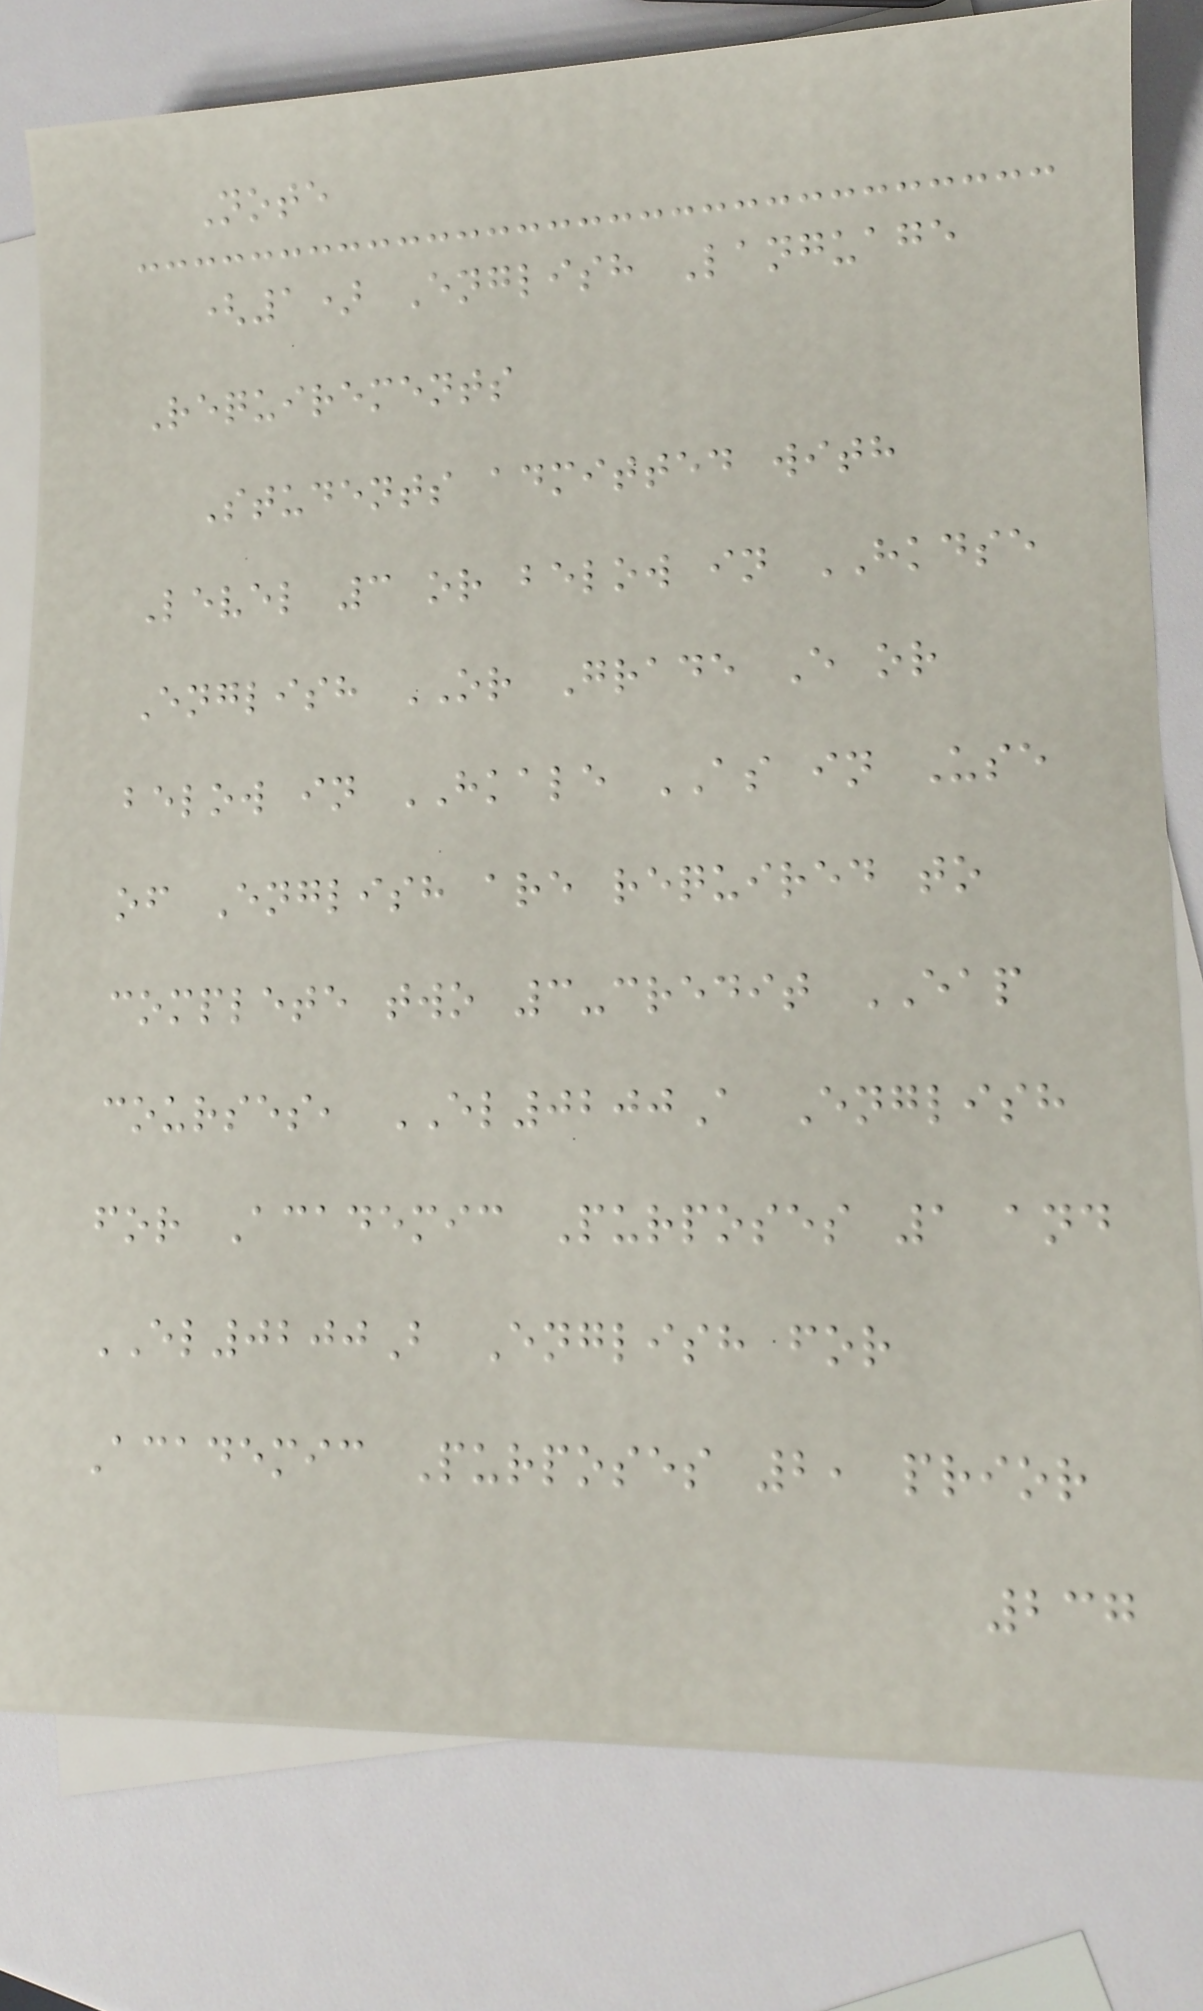Note
(1) English Language
Requirements
Students admitted with
Level 3 or below in HKDSE
English OR Grade E or
below in HKALE AS in Use
of English are required to
complete two 3-credit EAP
courses, EL0200A English
for Academic Purposes 1 and
EL0200B English for
Academic Purposes 2, prior
237
